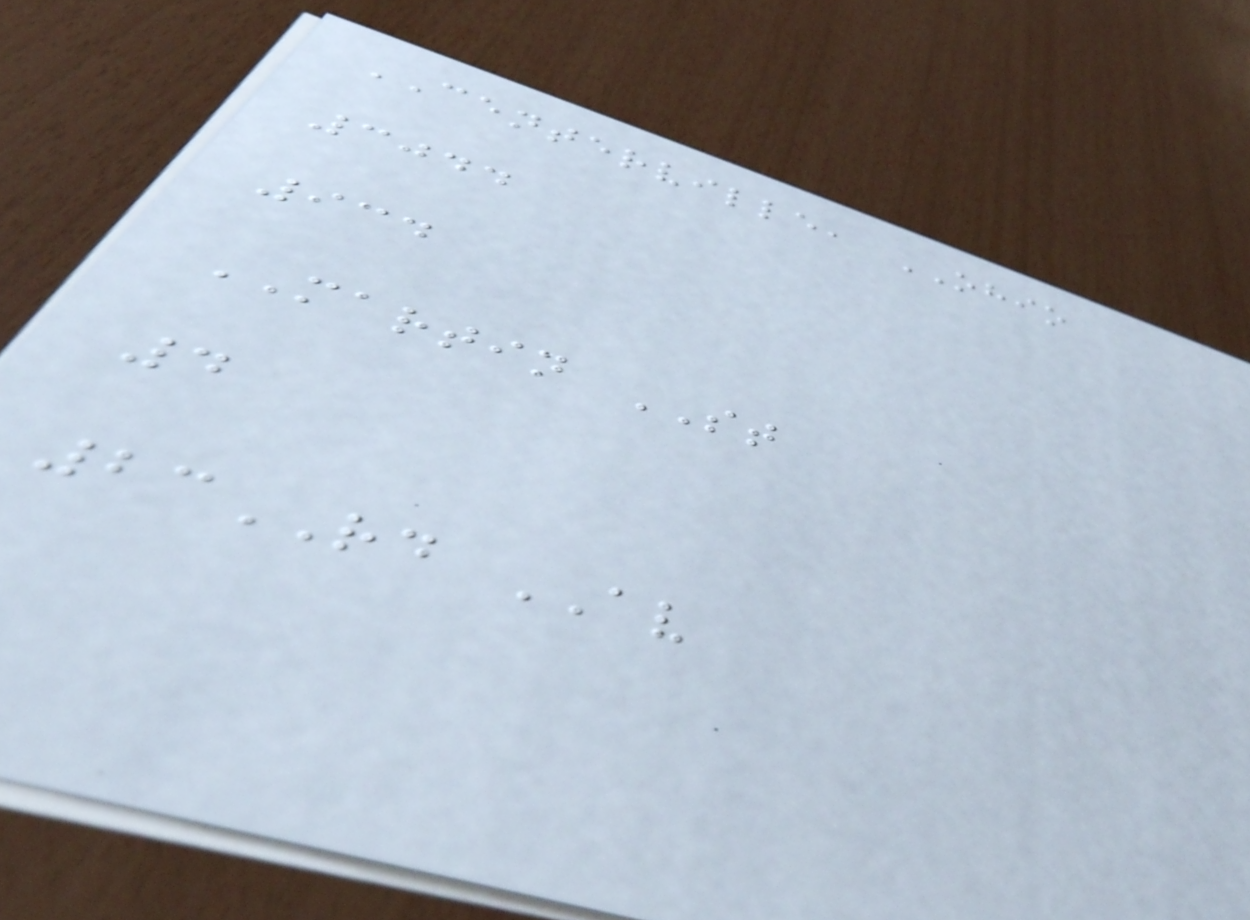CENTERVILLE, OHIO
3044
934
MARTIN ST
4
23RD AV
